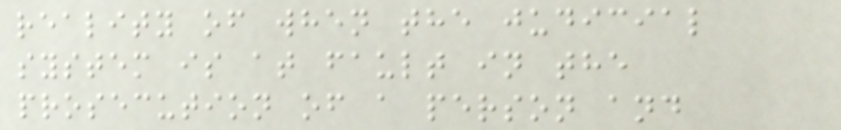reality of when the judicial
system is at fault in the
prosecution of a person and
